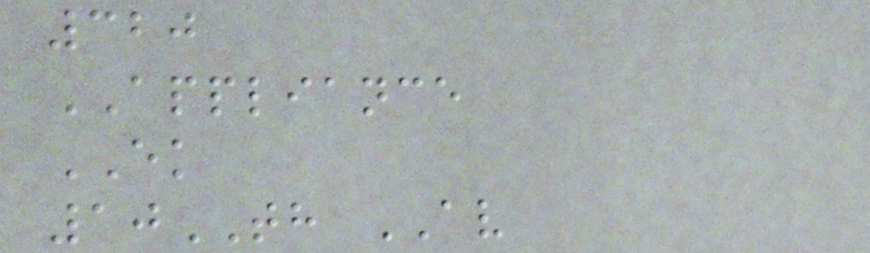320
APPLIANCE
EK
10TH AV
